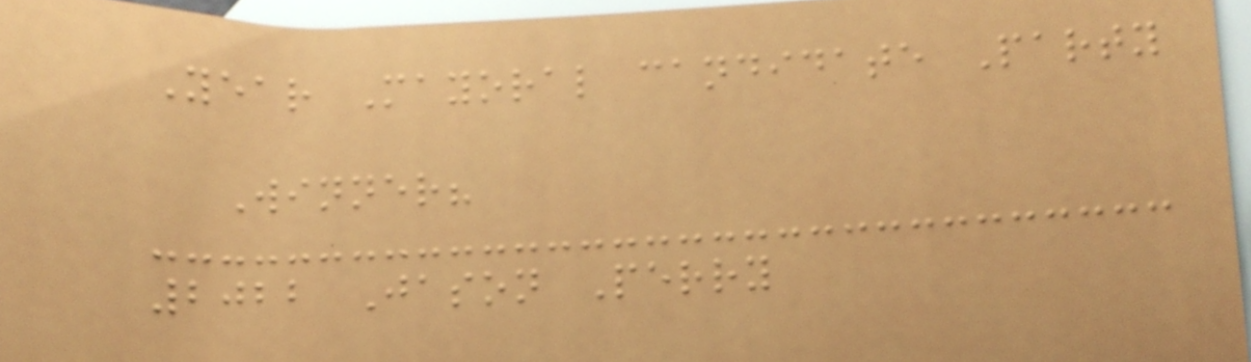Year Mayoral candidate Party
Winner?
2022 Jason Perry
